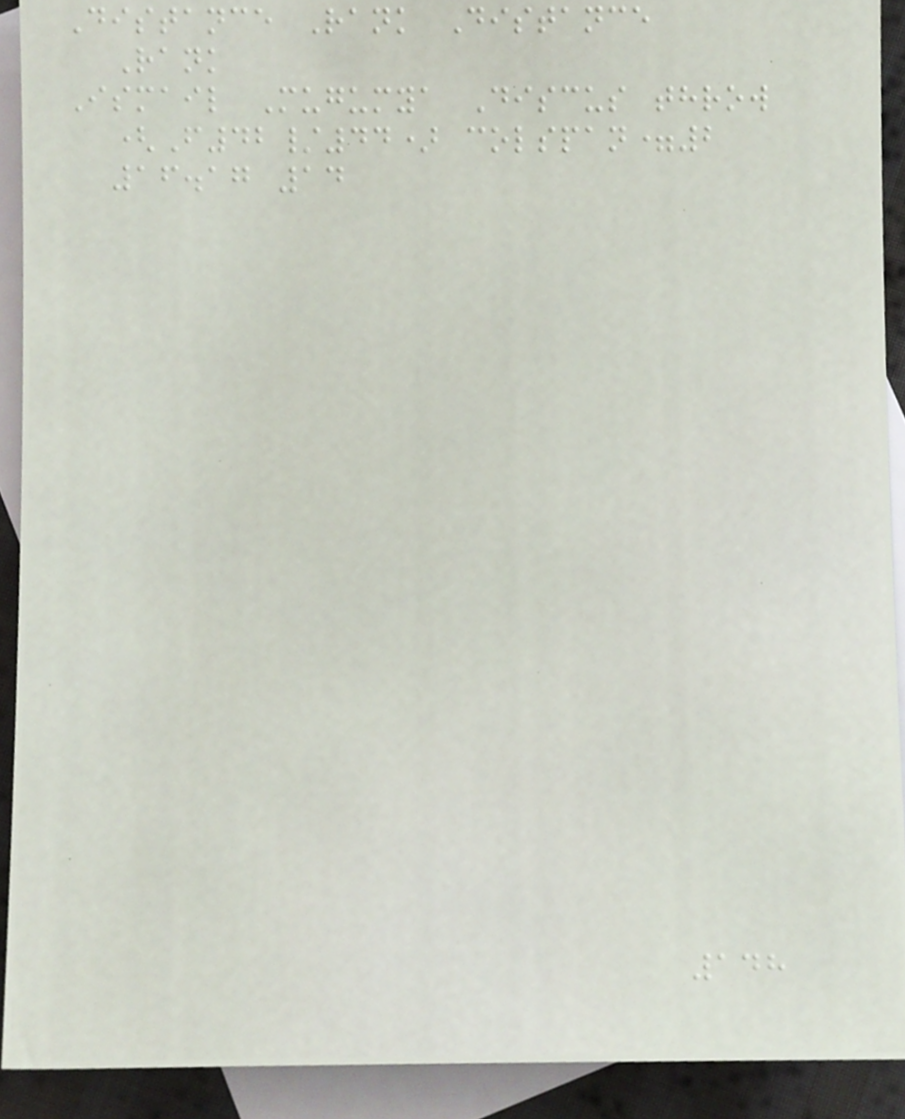Distance Rank Distance
Rank
Ismail Mugumya Discus throw
(F42/44) colspan=2
16.17 14
148
